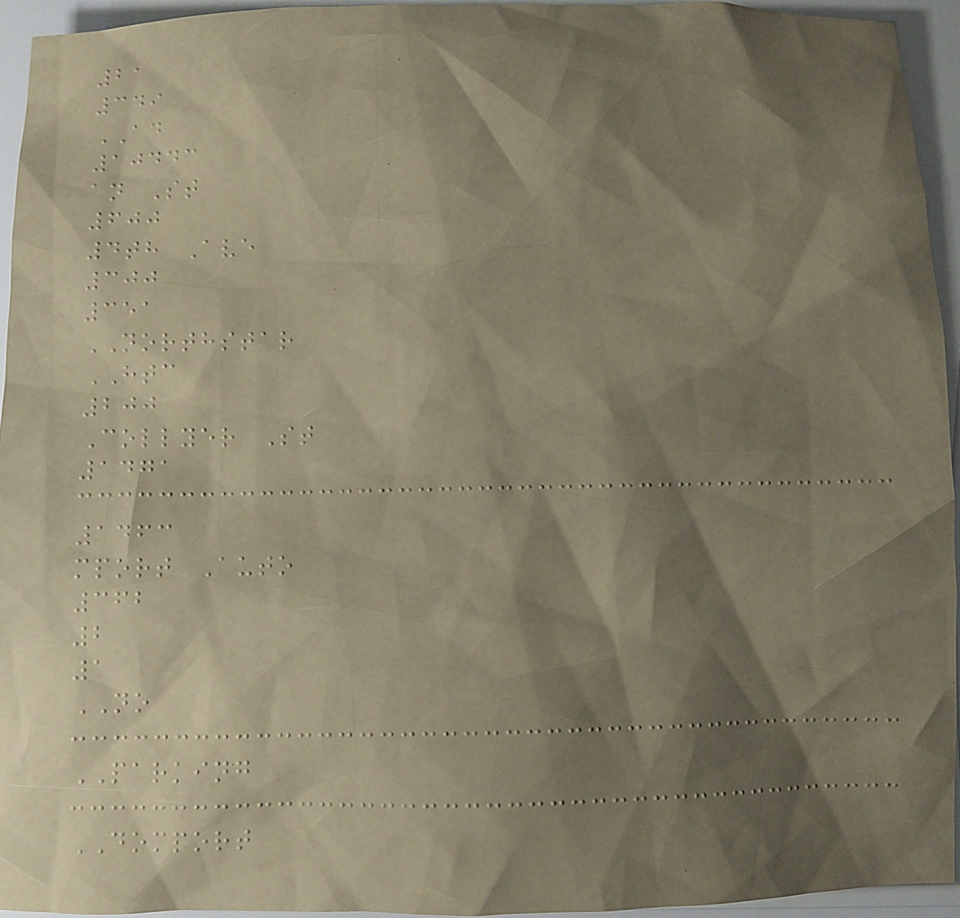21
349
AD
10443
an St
600
4th Ave
300
351
NORTHSTAR
HTC
200
Collyer St
1471
1463
mport Auto
362
2
1
NO
PARKING
DOMPORT
